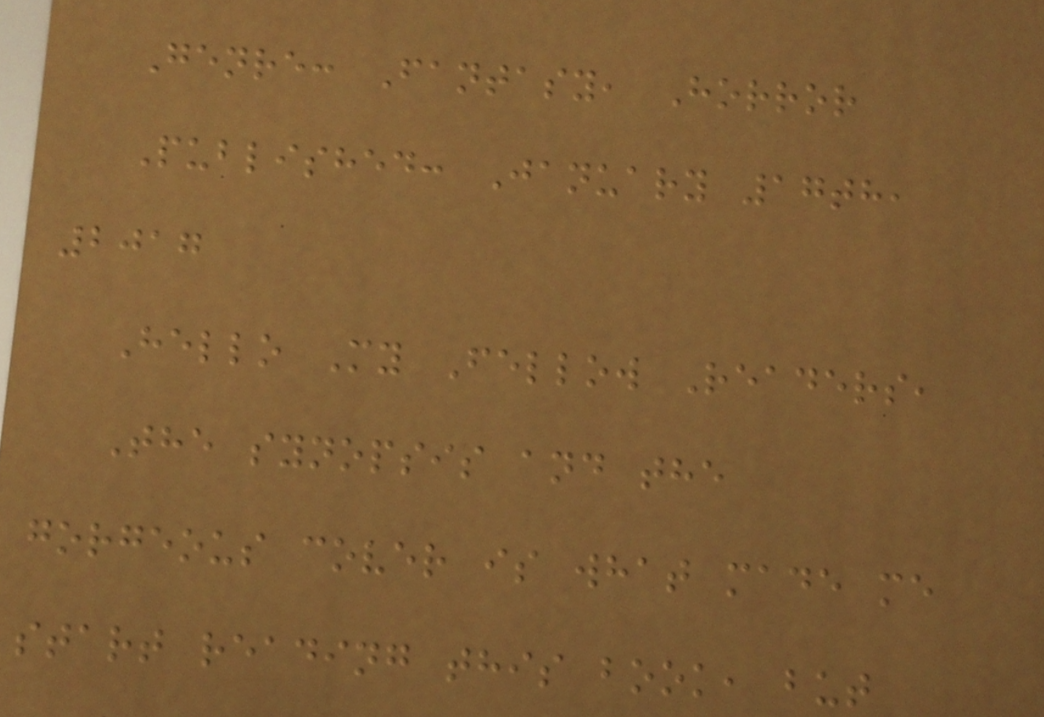Genre: Fantasy, Horror
Published: January 17th,
2017
Hello My Fellow Readers,
The synopsis and the
gorgeous cover is what made me
start reading this book, but
